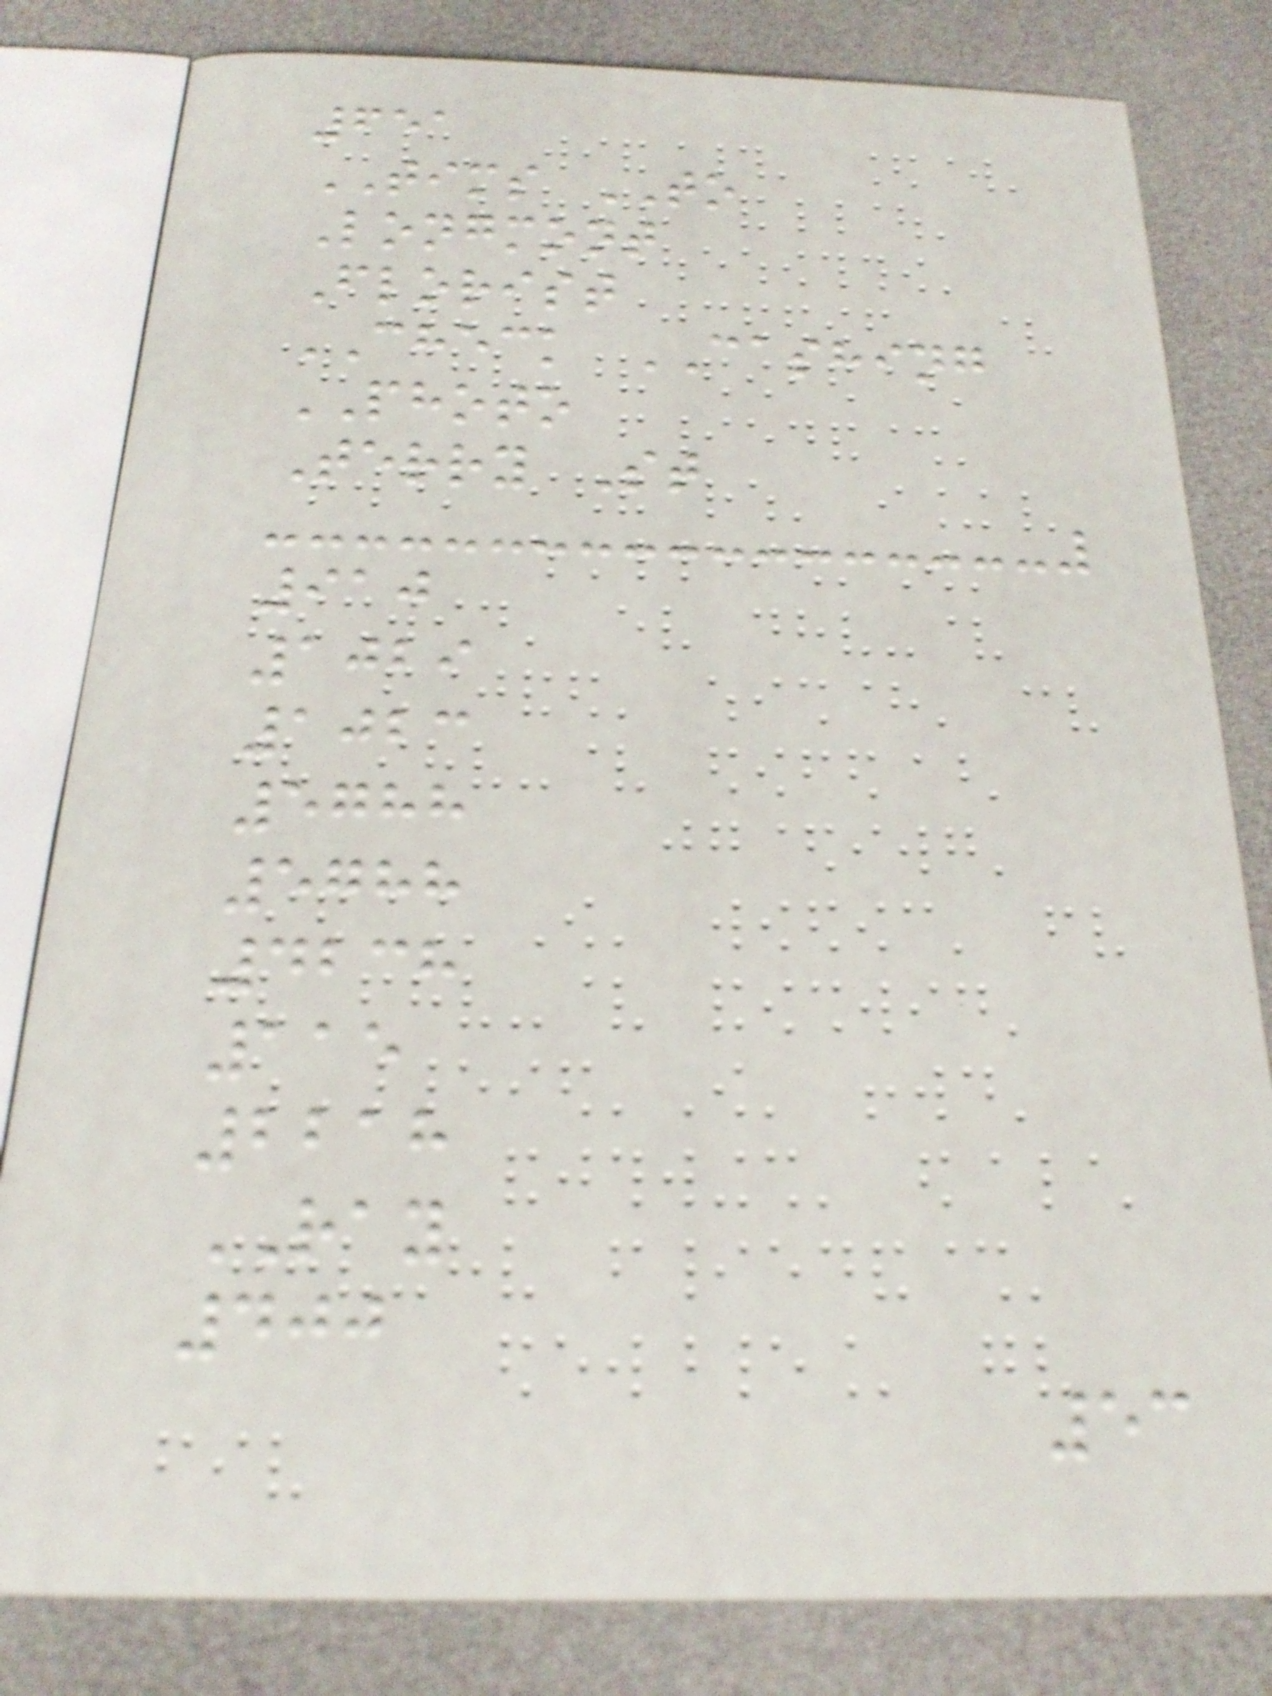651
TIMS TO
Longmont
Florist
CHECK CASHING
PHOTO
Terry St
910
1029
1023
5788
5788
4238
115
2218
RAY
400
53
